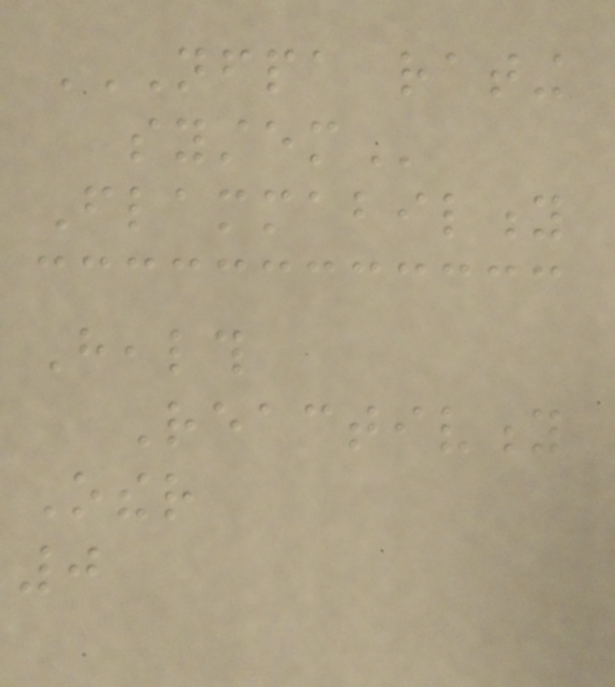NFPA RATING
SYSTEM
Flammability
Health
Reactivity
Other
0
